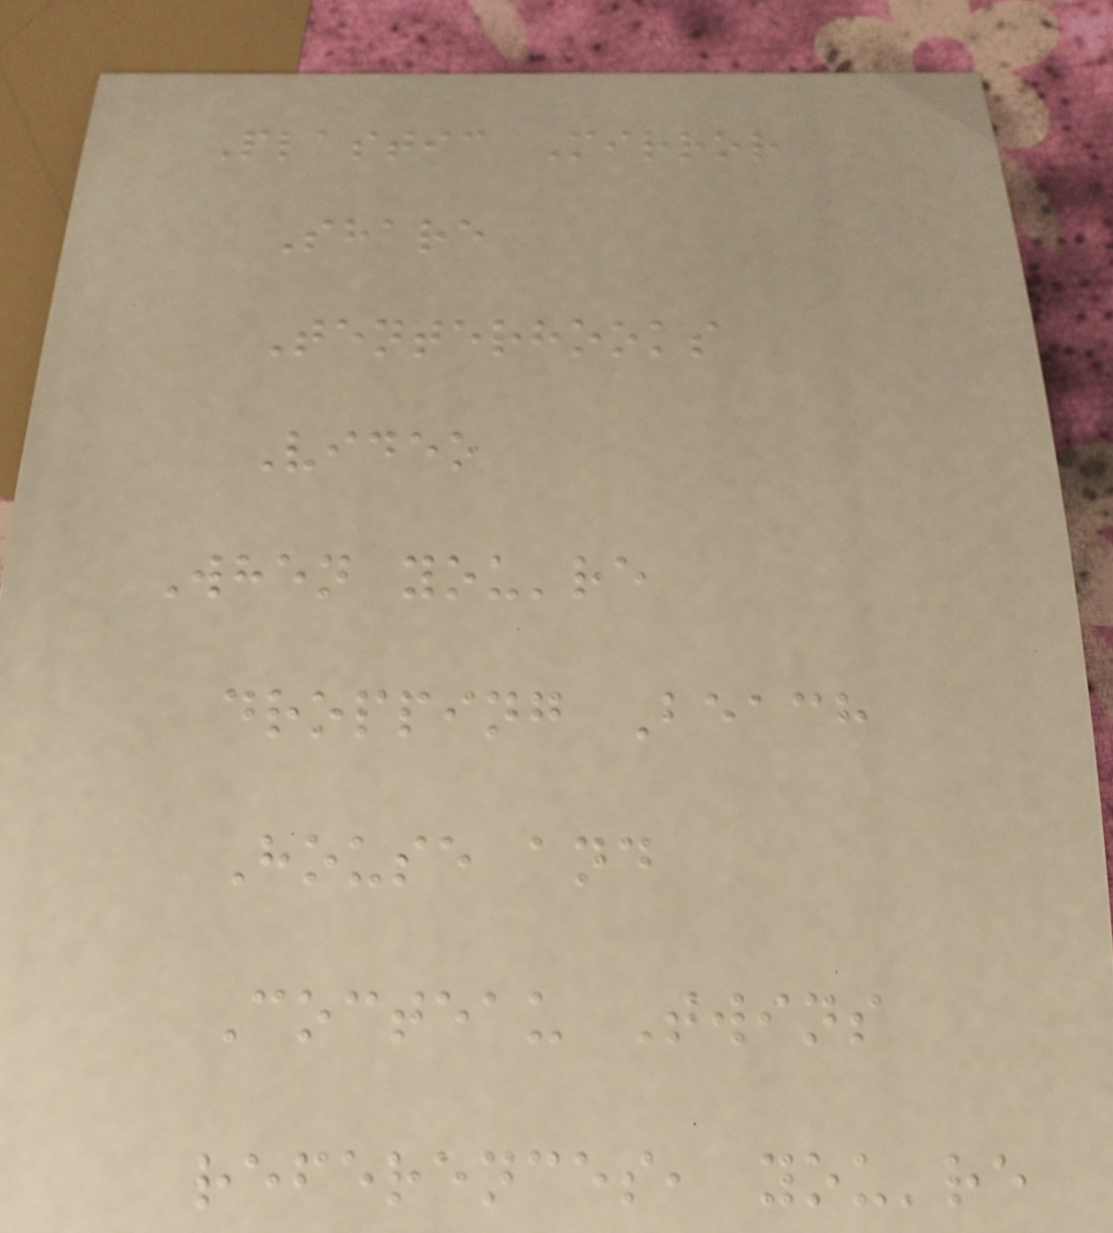Plastic Mirror
Share
Tenterhooks
Video
When you're
dropping Beach
House and
Cocteau Twins
references, you're
